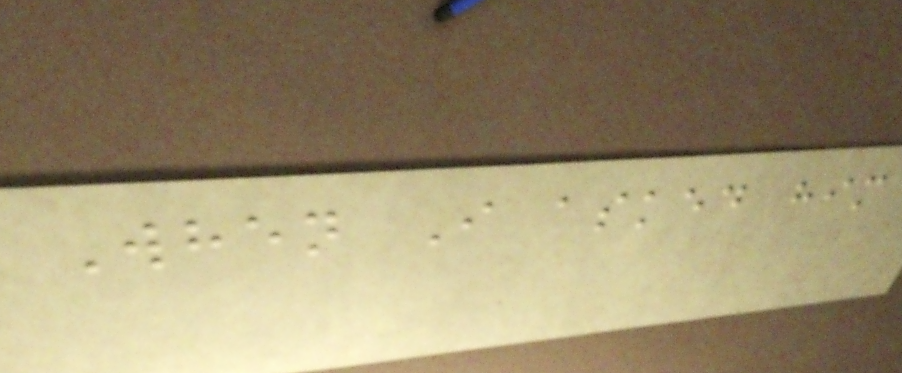When I asked him
